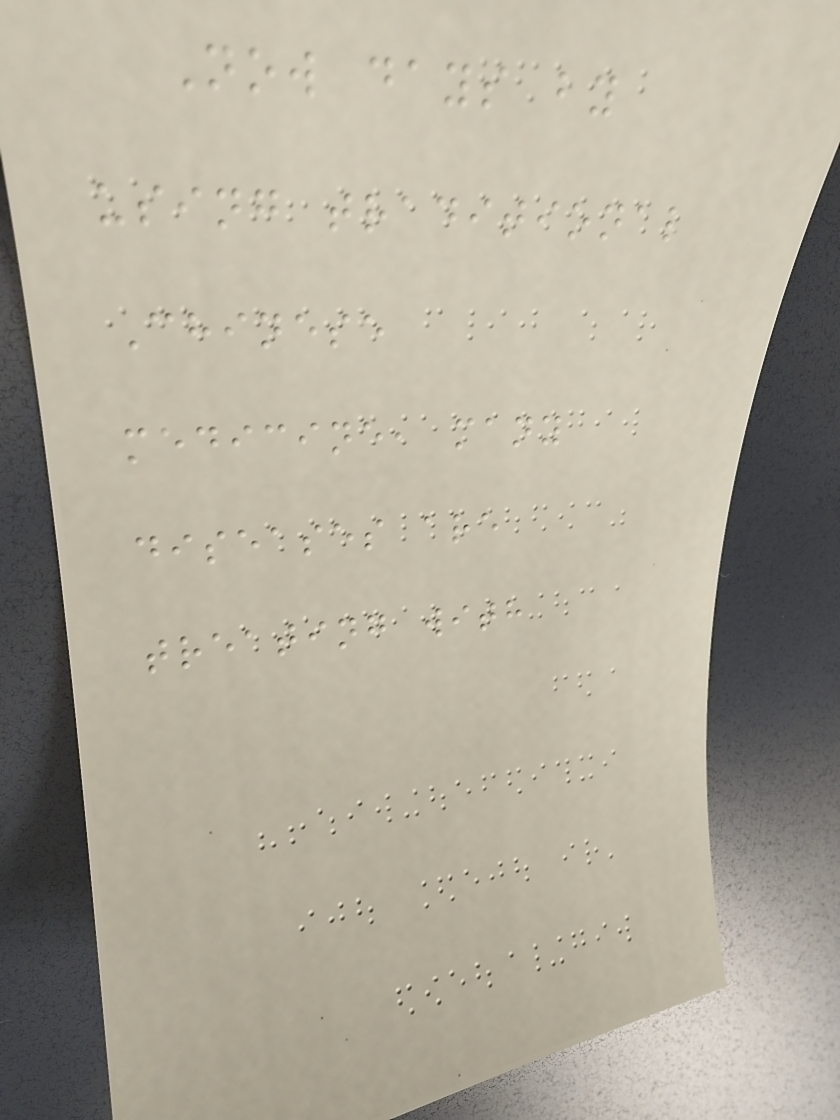Now days by
using traditional
Chinese
medicine, many
diseases are
treating with
